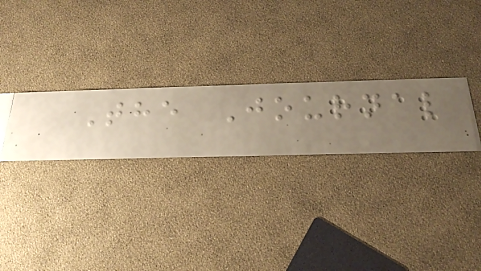The Journal
